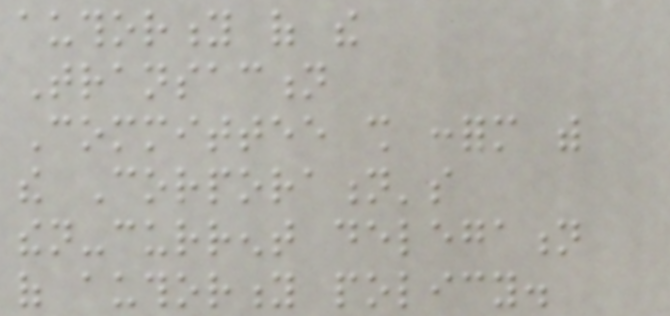authority of the
Transaction
Committee shall conform with
the Corporation's
then-current delegation
of authority policy.
